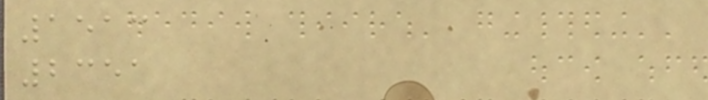1513
2351
